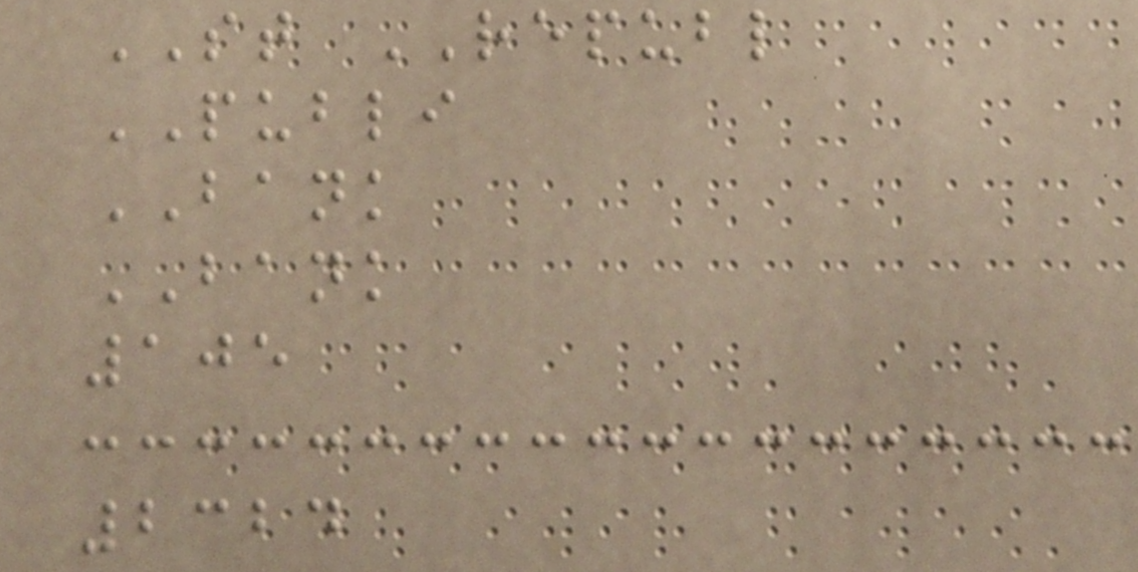ST REPUBL
PUBLI
BANK
BANK
105
2324
